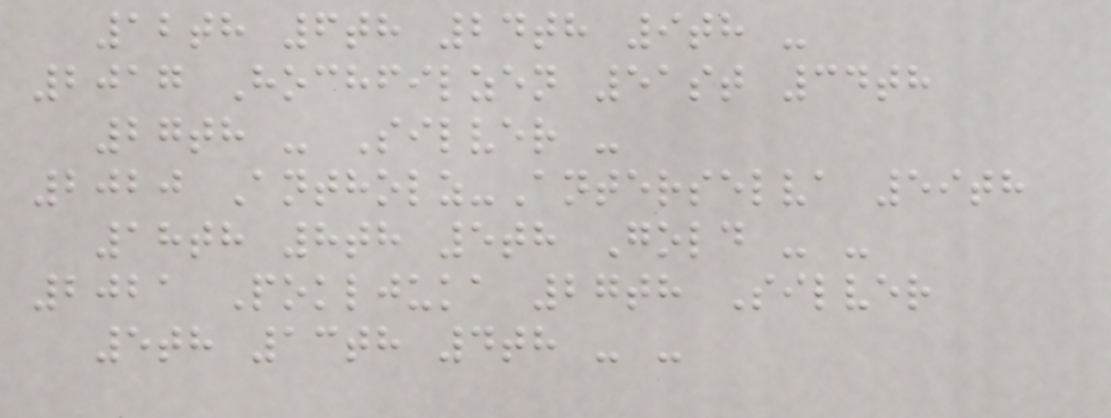12th 6th 24th 9th -
2017 Hochfilzen 51st 34th
27th - Silver -
2020 Antholz-Anterselva 59th
18th 8th 5th Gold - -
2021 Pokljuka 27th Silver
5th 13th 4th - -
